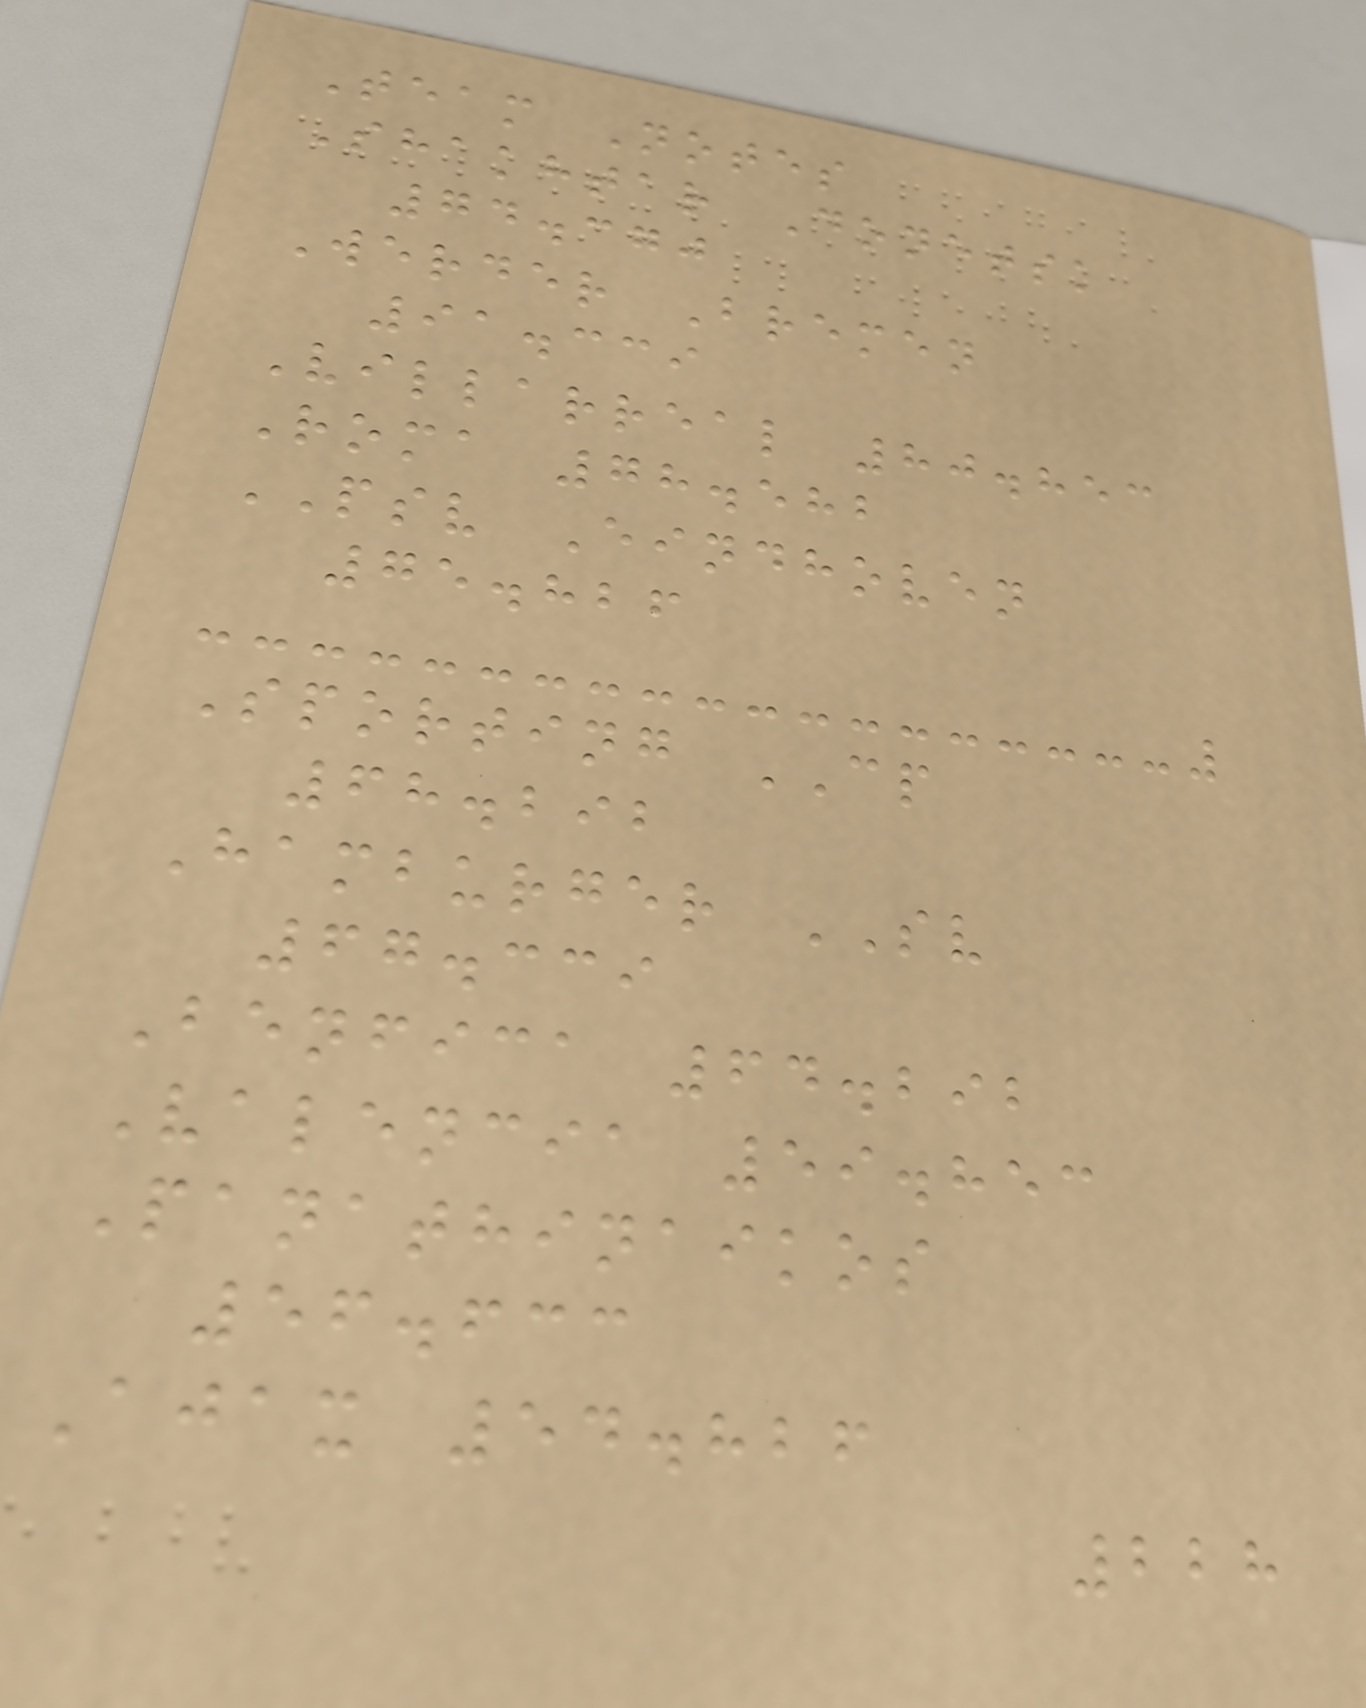Team Notes
Shakhtar Donetsk
74.370
Werder Bremen
91.339
Villarreal 80.853
Roma 78.582
PSV Eindhoven
75.826
Sporting CP
68.292
Hamburger SV
67.339
Benfica 64.292
Valencia 59.853
Panathinaikos
56.633
Ajax 54.826
228
